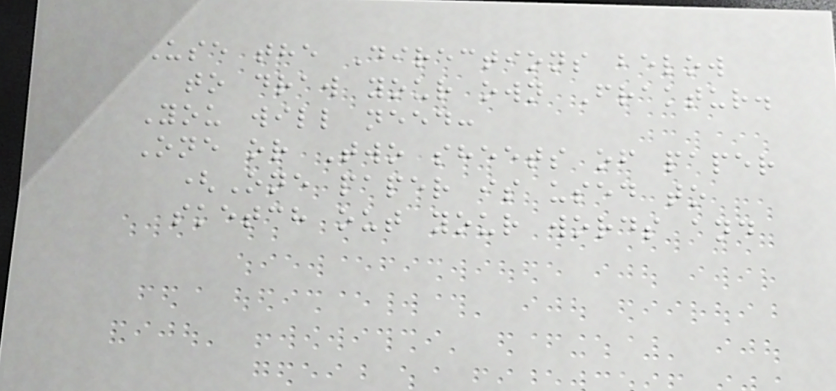Use the Directions below
to draw your own Fraktur.
You will need:
One or Two sheets of paper
(One paper is used to
sketch out your words and
